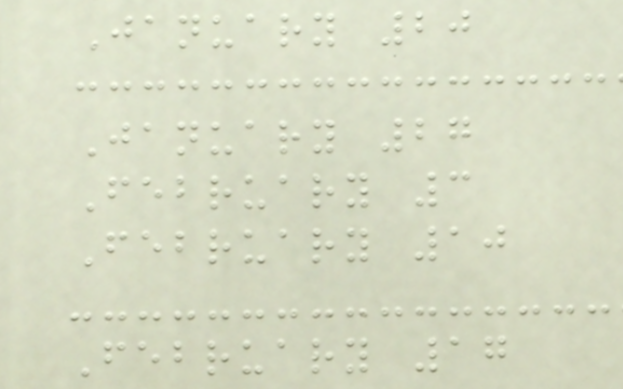January 20
January 27
February 3
February 10
February 17
